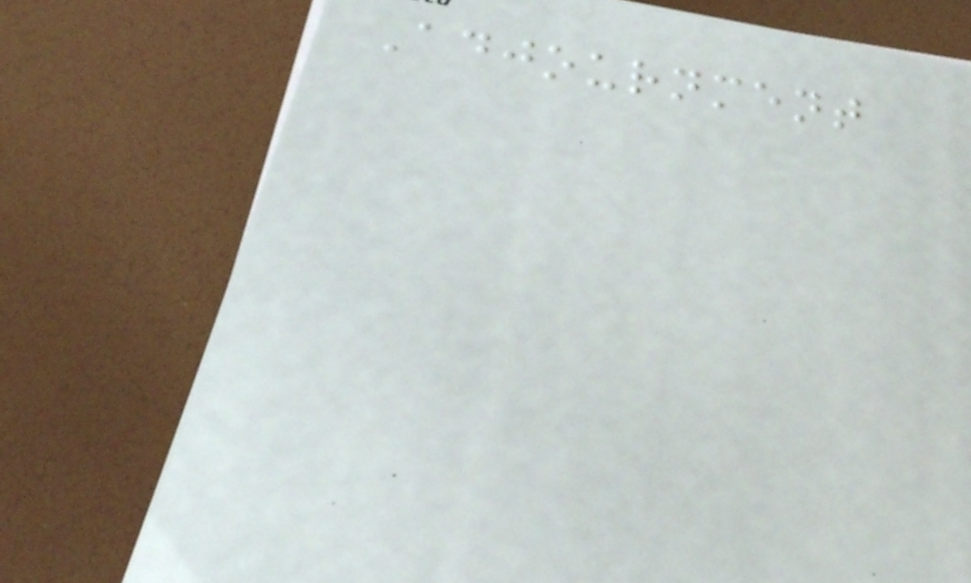Adjournment
